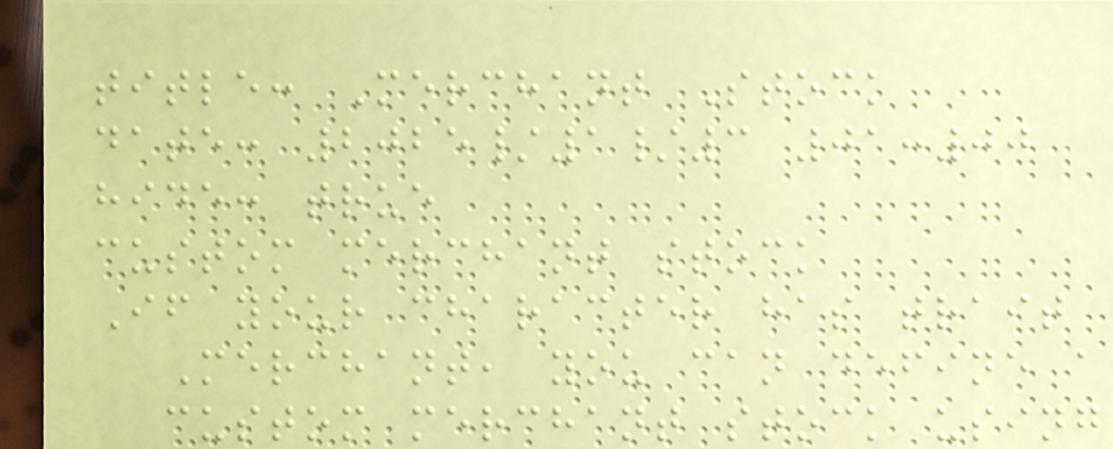title: Merchant Stock
date: 2025/1/3 01:00
hide: true
custom merchant stock
If your character has trait
Merchant, you can define a
custom merchant stock using
